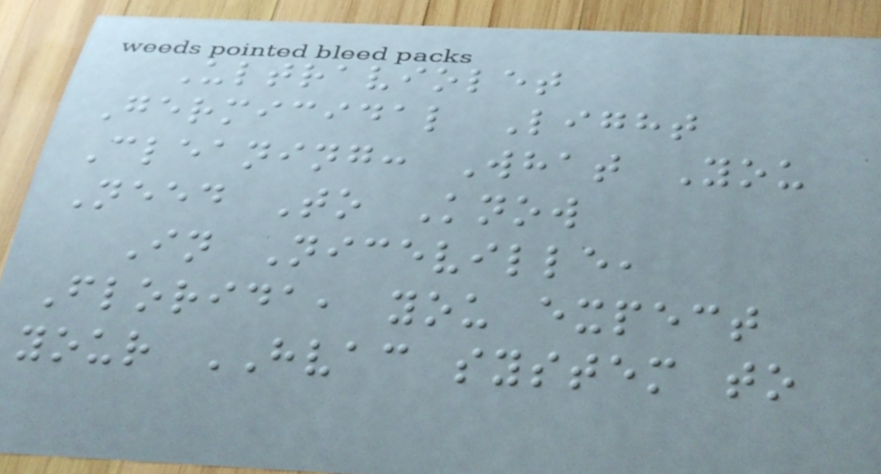Ultraviolet
Germicidal Light
Cleaning: What You
Need To Know
In Niceville,
Florida, you expect
your HVAC system to
